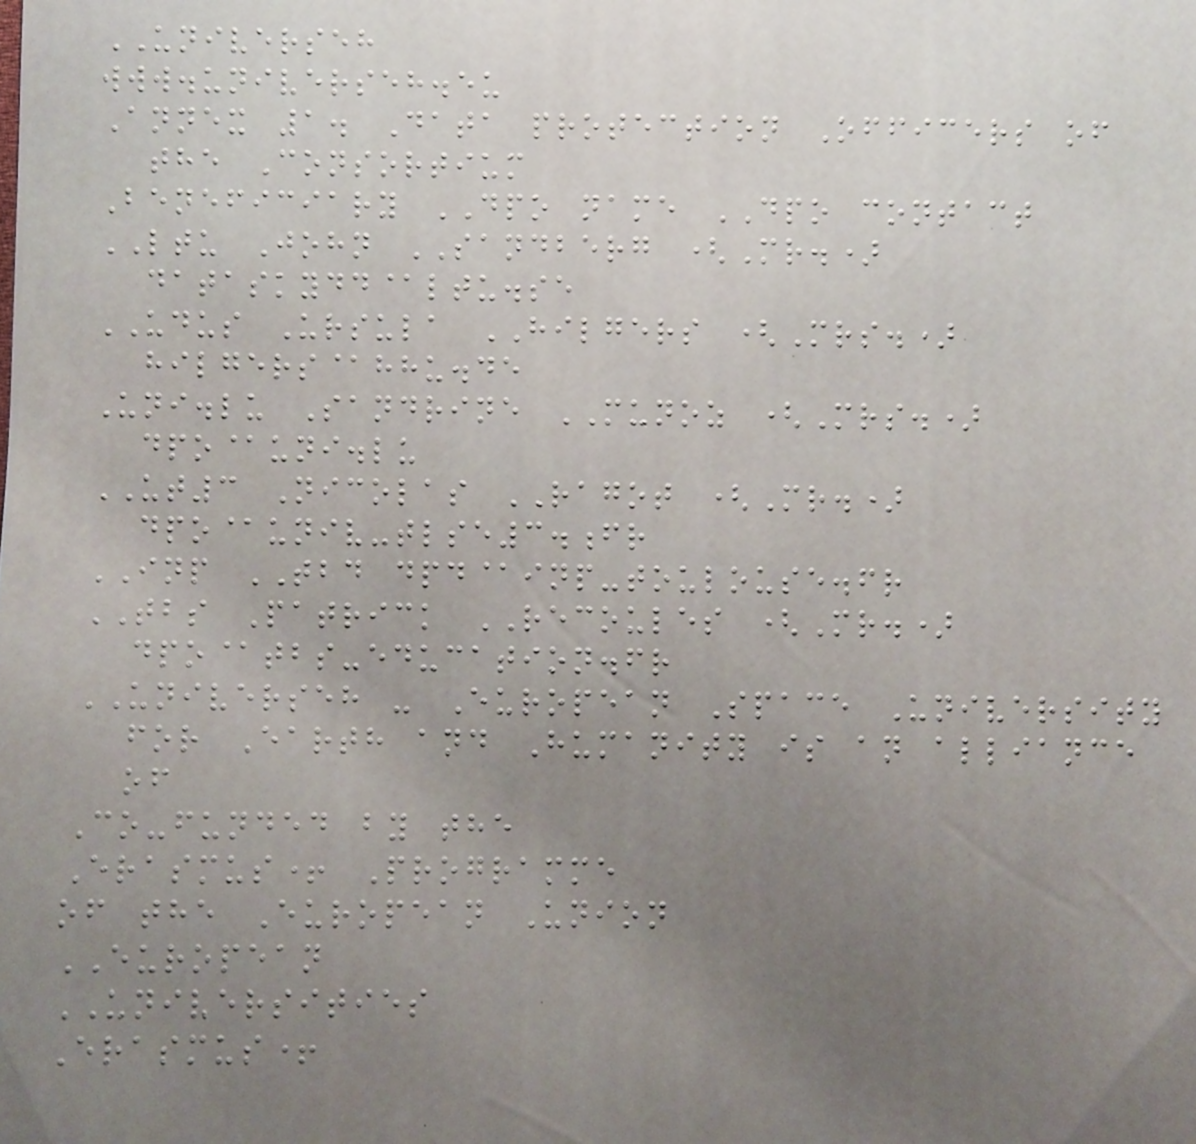UNIVERSEH
www.universeh.eu
Annex 1. Data protection Officers of
the Consortium
Beneficiary DPO name DPO contact
LTU John SANDBERG (Mr.)
dataskydd@ltu.se
UDUS Ursula HILGERS (Mrs.)
hilgers@hhu.de
Uni.lu Sandrine MUNOZ (Mrs.)
dpo@uni.lu
UT3 Nicolas RAGOT (Mr.)
dpo@univ-tlse3.fr
INP TBD dpd@inp-toulouse.fr
TBS Patrick RECOULES (Mr.)
dpo@tbs-education.fr
UNIVERSEH - European Space University
for Earth and Humanity is an alliance
of
Co-funded by the
Erasmus+ Programme
of the European Union
EUROPEAN
UNIVERSITIES
Erasmus+
